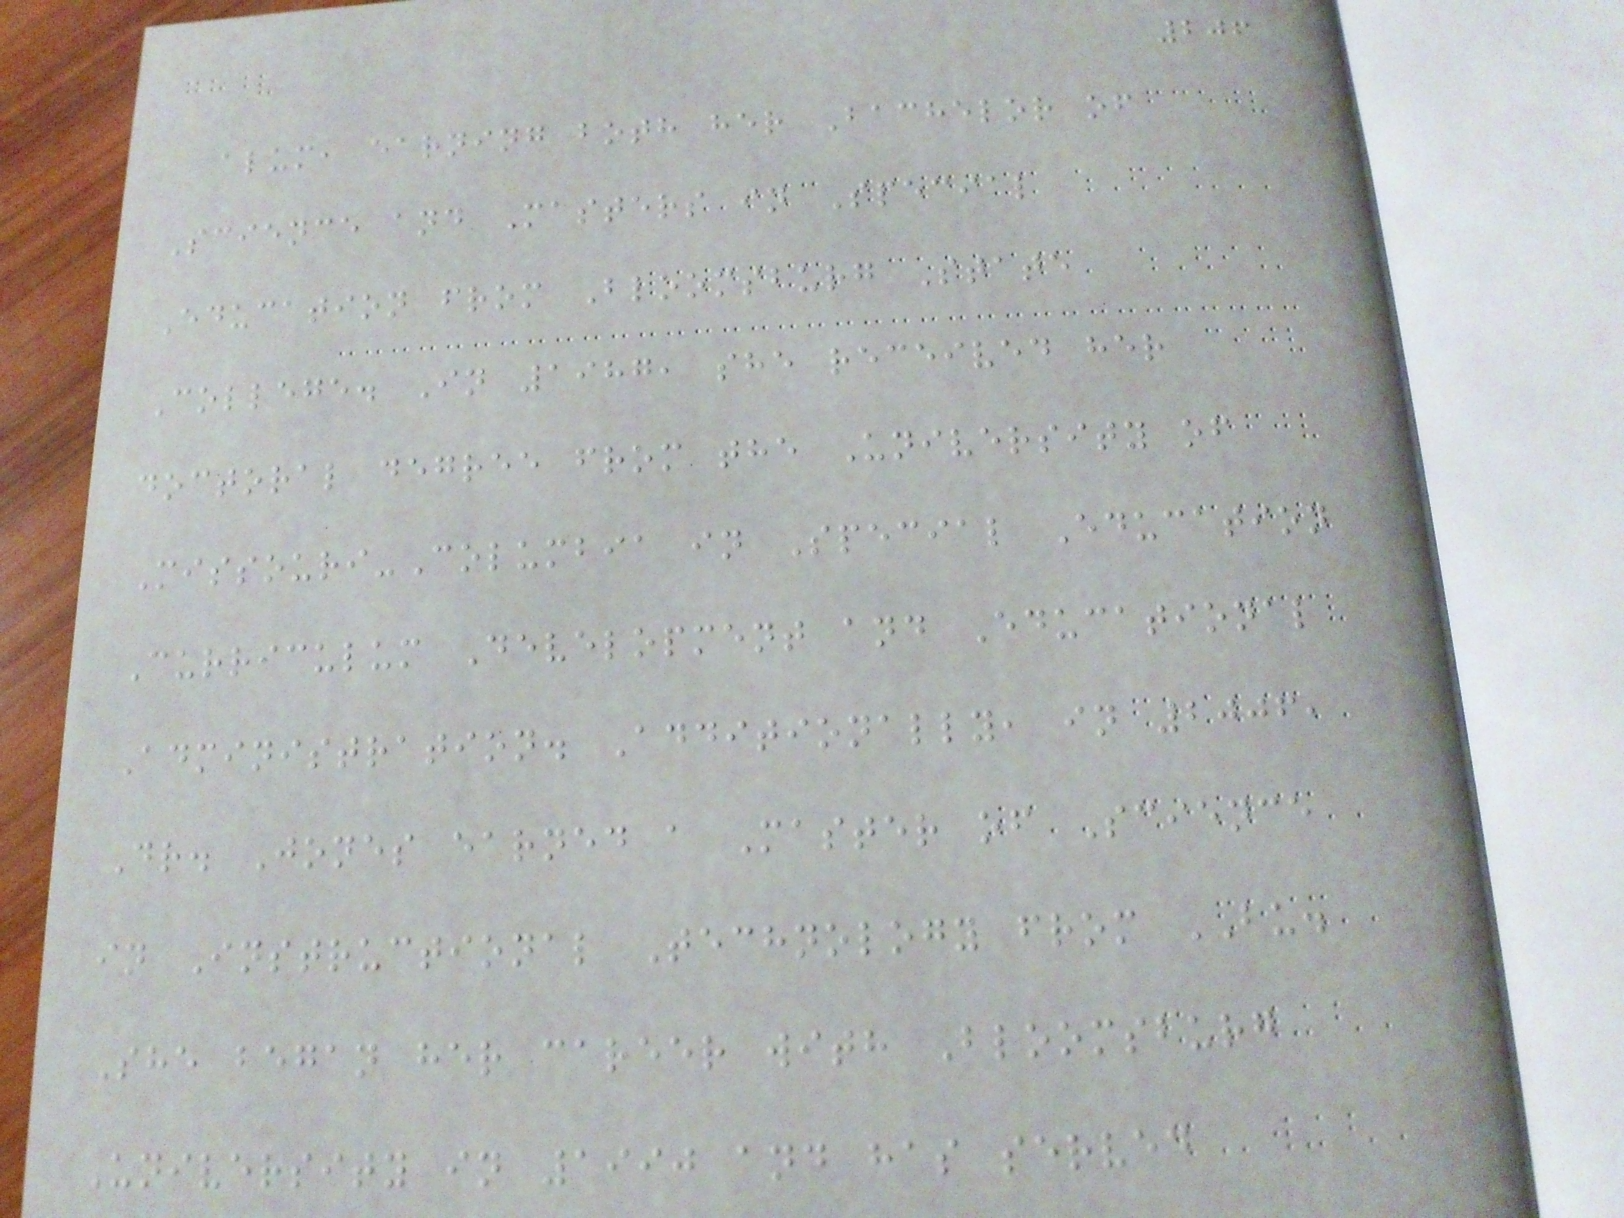206
alum, earning both her Bachelor of
Science and Masters in Special
Education from Bloomsburg State
College. In 1987, she received her
doctoral degree from the University of
Missouri-Columbia in Special Education
Curriculum Development and Educational
Administration. Additionally, in 2006,
Dr. Jones earned a Master of Science
in Instructional Technology from BU.
She began her career with Bloomsburg
University in 1990 and has served
